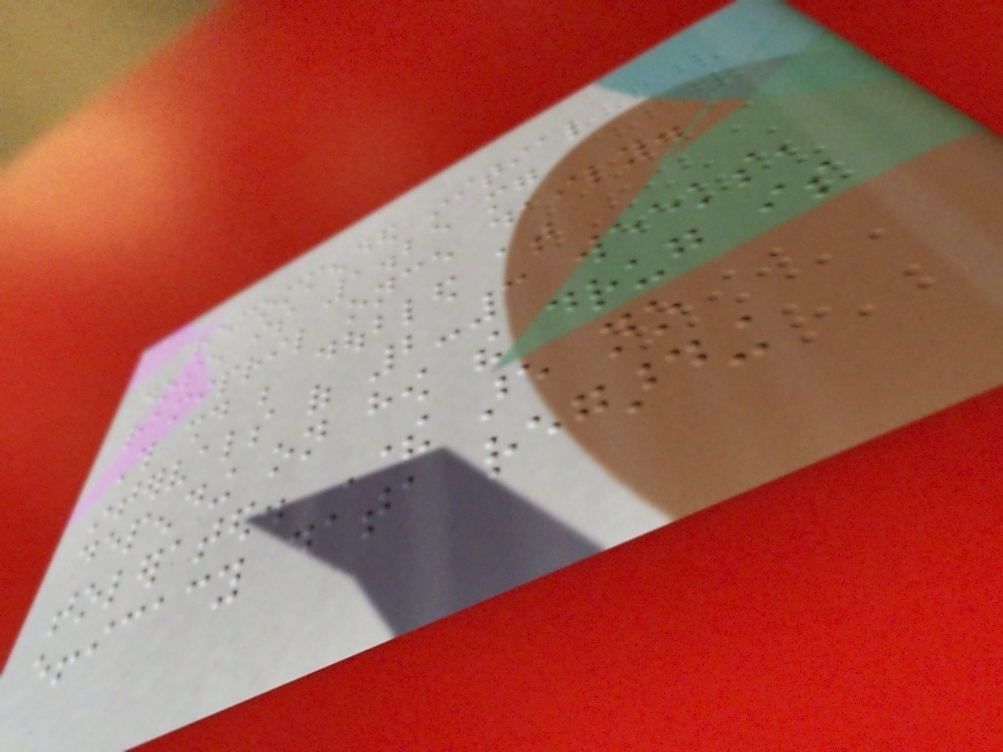recommended initial
dose is 1.25 mg
ramipril once daily.
This should be doubled at
intervals of 2-3 weeks,
depending on how the drug is
tolerated. There are no
efficacy data regarding
